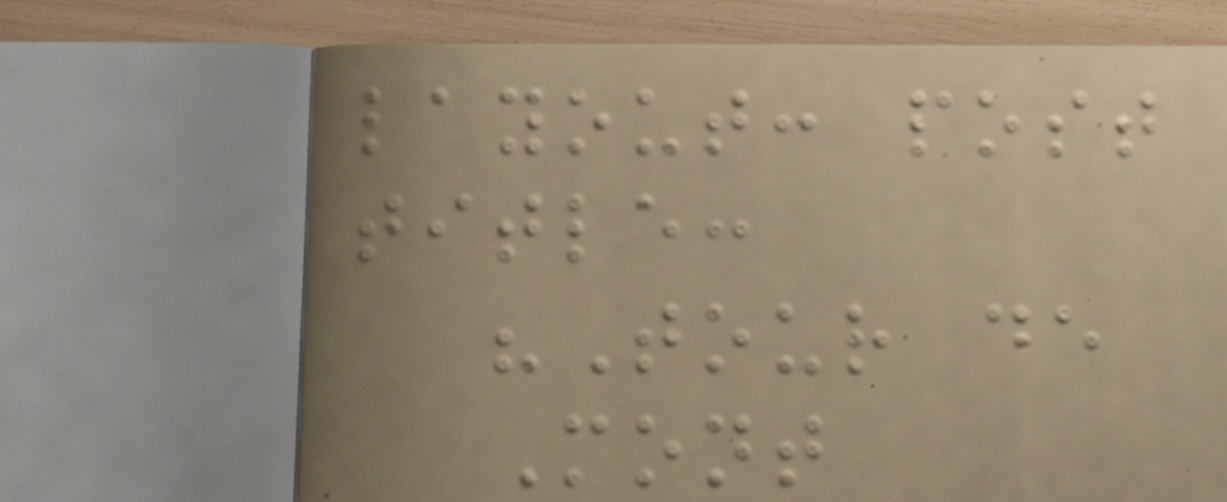layout: post
title:
"Tour de
Mont
